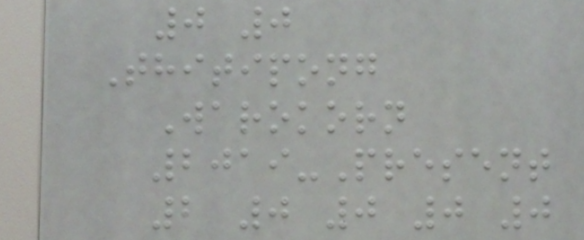0 0
Thitipong
Warokorn
2019-Present
2 0 0 0 0
